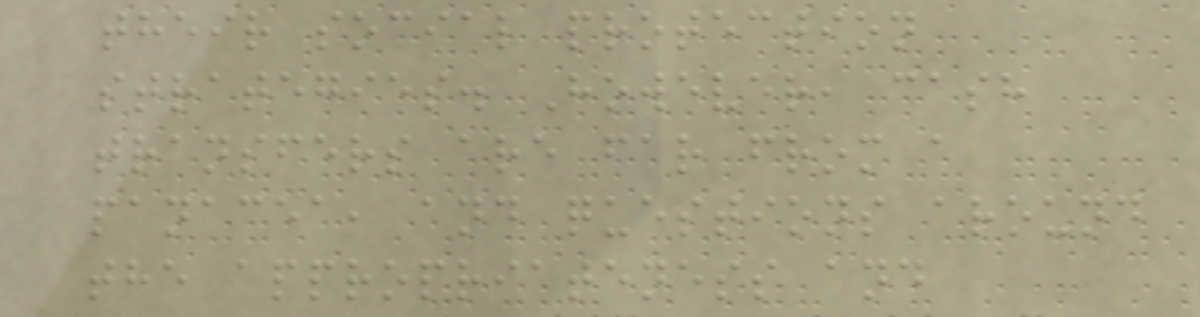their social protection
strategies. However, cash
transfers are far from a
panacea, and questions around
the appropriateness and
